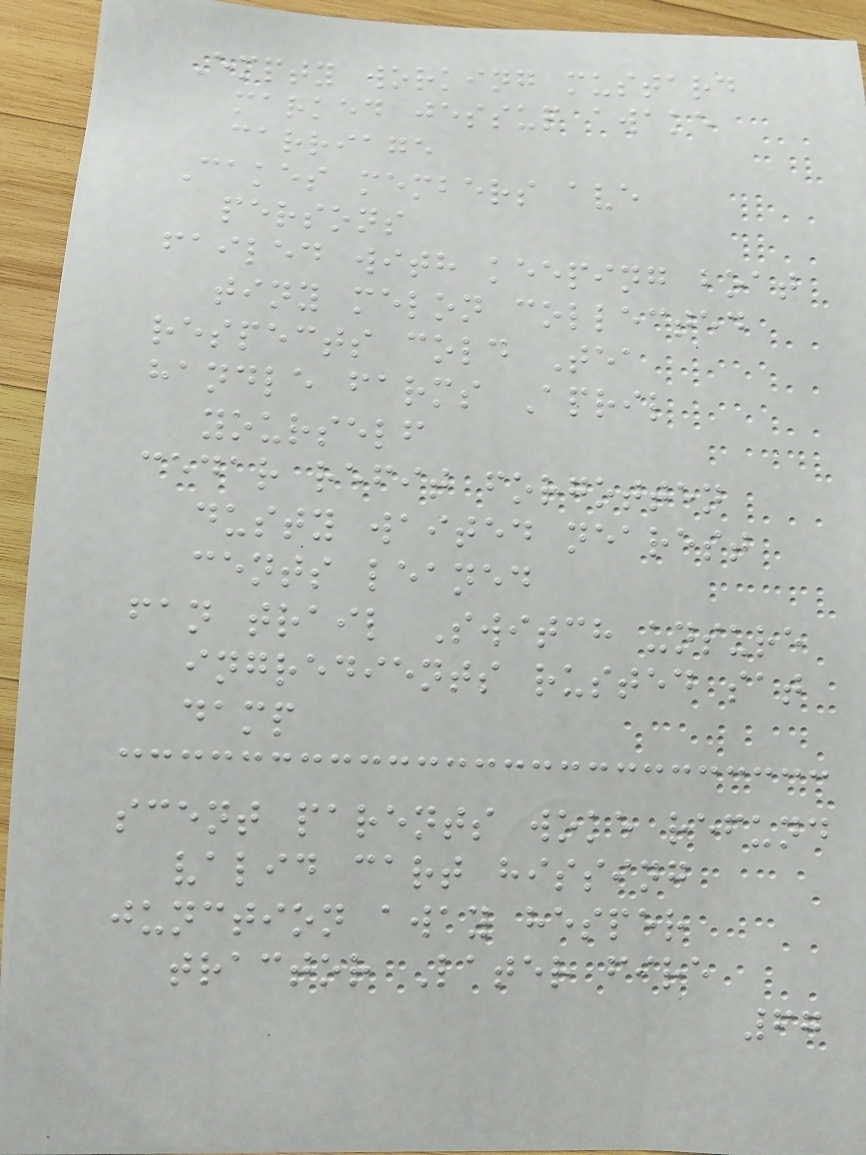Empty working mustard
marked jessup awake
carriage
Cakes members ave
persons
failed with keeping boat
tiny melon collected
respects cold Tea
handle farms April
yourself
cedar refit forgotten
dusty waited nearest
cents leaned
fan trail Switch unsure
ingredients rusted sat
damp
scent parents woke refund
valid cart hissing
junction away hesper
tractor Later fire
67
